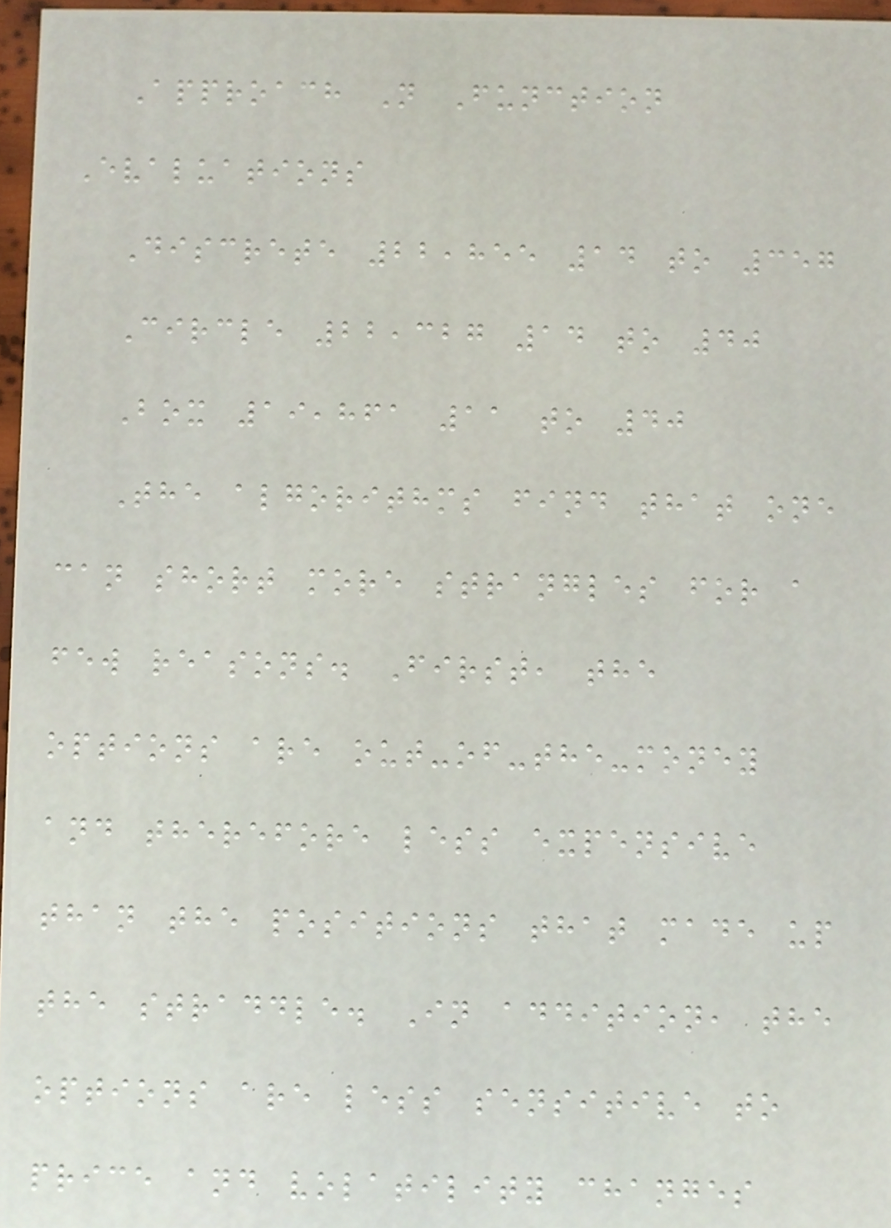Approach N Function
Evaluations
Discrete 22,855 14 to 357
Circle 22,327 14 to 40
Box 19,861 11 to 40
The algorithms find that one
can short more strangles for a
few reasons. First, the
options are out-of-the-money
and therefore less expensive
than the positions that made up
the straddle. In addition, the
options are less sensitive to
price and volatility changes
